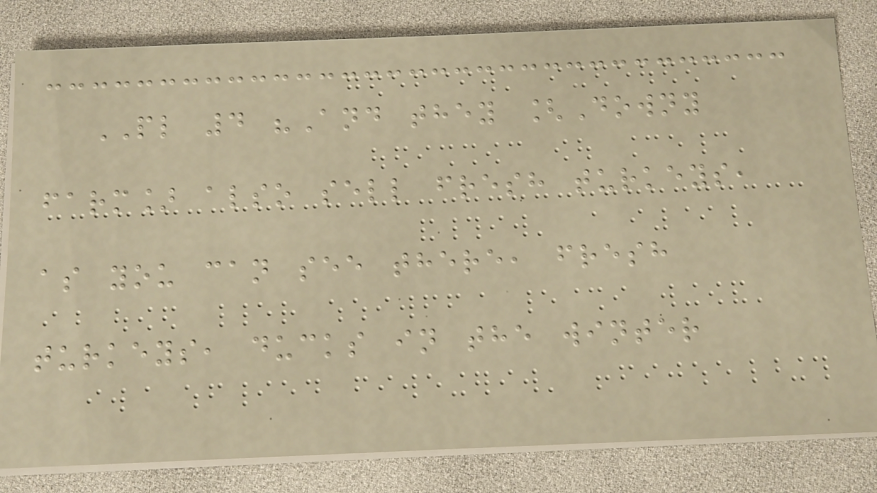PL 4 "And they [Downy
farm] also sell fresh turkeys,
as you can see there, fresh
turkeys, ducks in the winter
